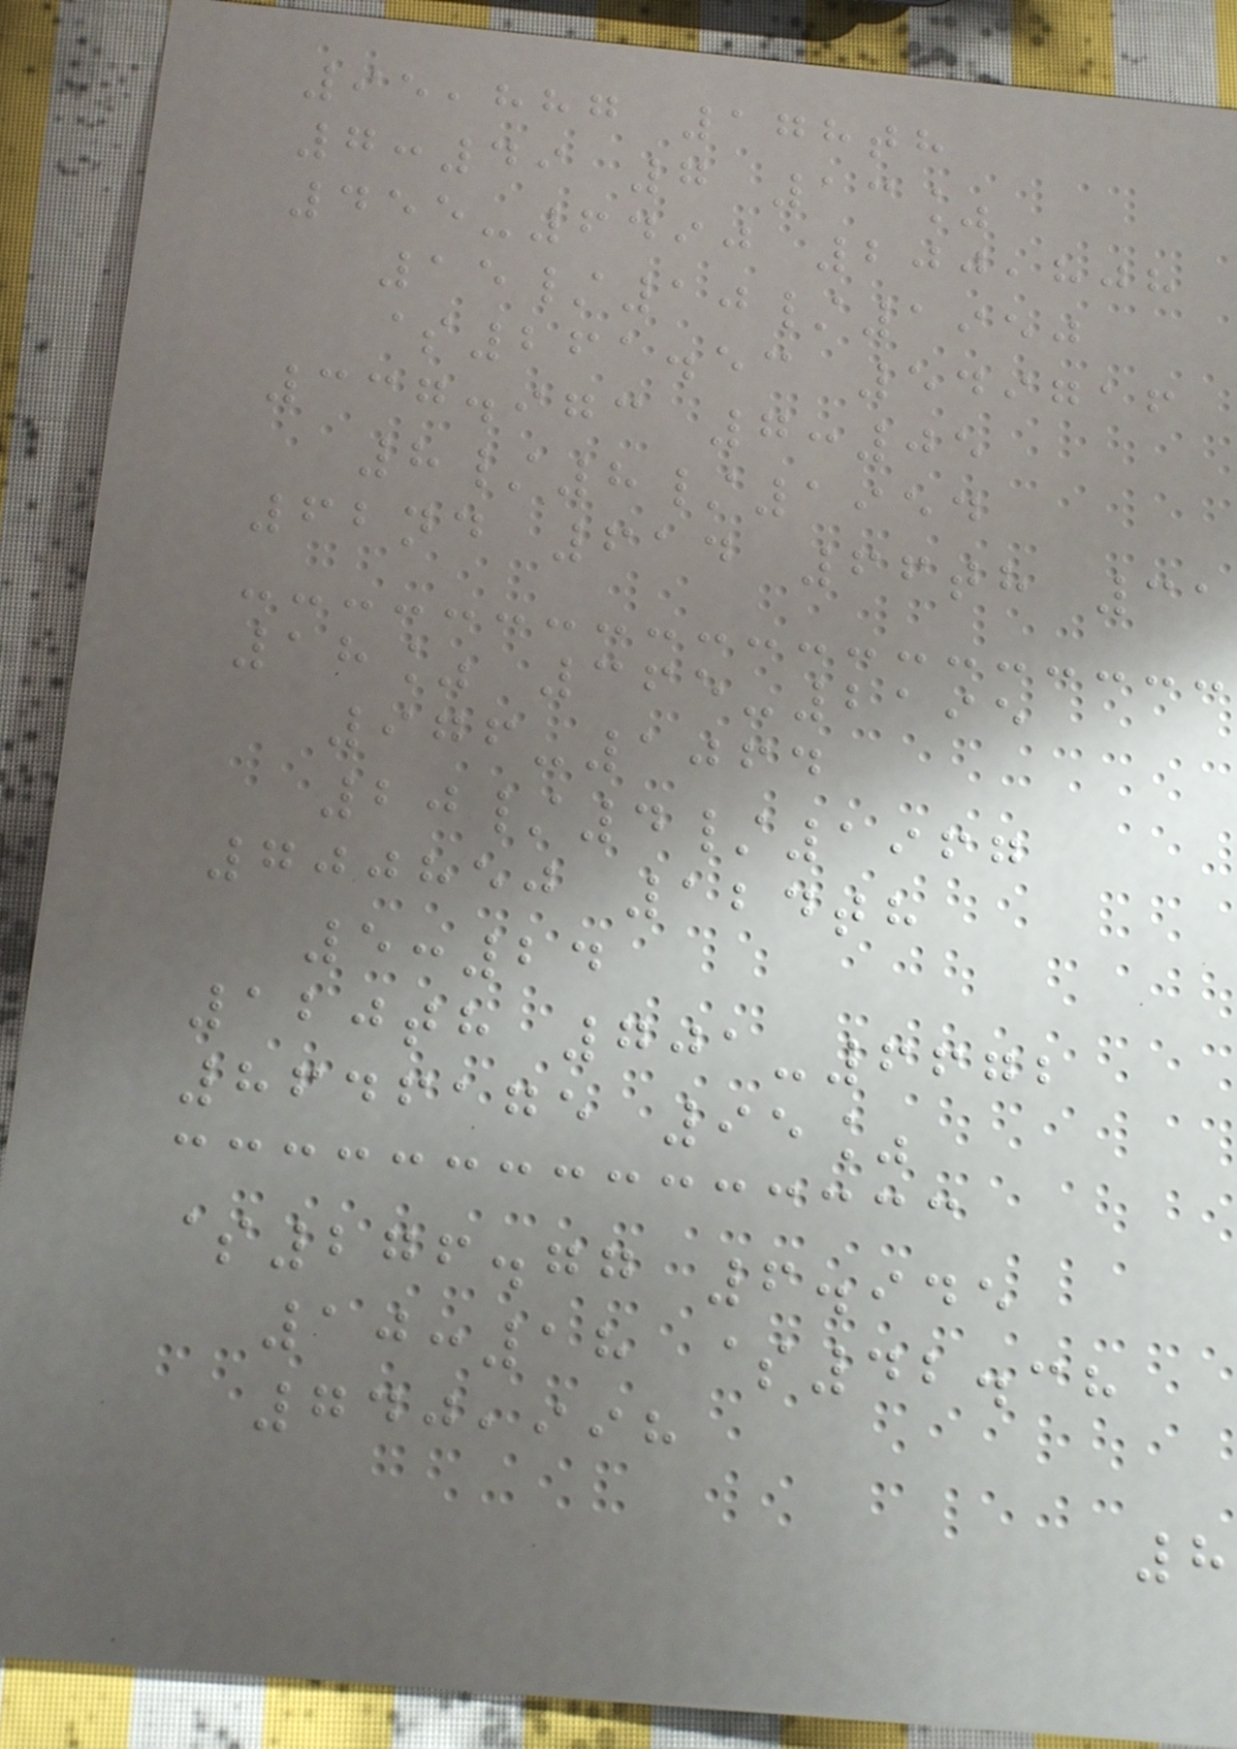95,887 178th
7:49 7 13%
455-6490 200,808
15/10/1950
$261.53 549716
337.973 7:05
8/8/1954
62nd 614 66th 31
18% 365-2195
976-1064
20/4/1967
700850 124th
5:24
120th 701-6672
8646175 95%
$276.77 6.945
10:18 $42.38
740,998
8
